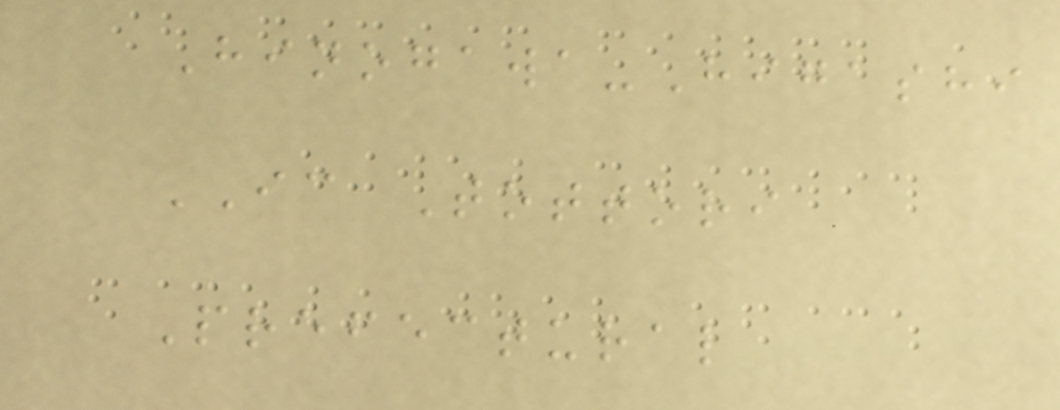Hinogawa-Higashi
IC Tottori
Prefectural
